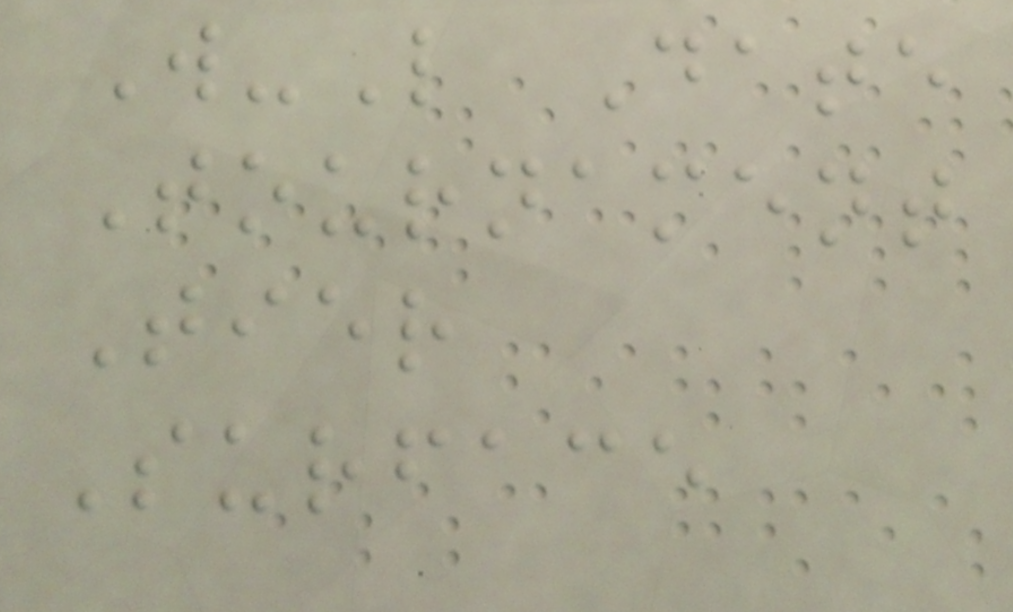W-L Date
Tournament
Tier
Surface
